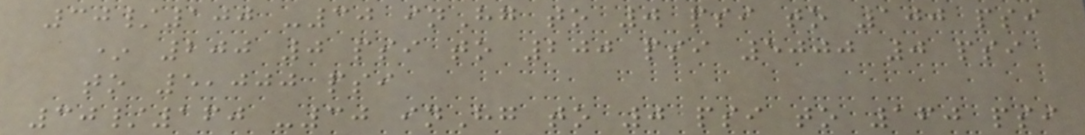30/100 -30 inHg to 0 psi to 100 psi
* 200 0 psi to 200 psi 5000 0 psi
to 5,000 psi
30/160 -30 inHg to 0 psi to 160 psi
